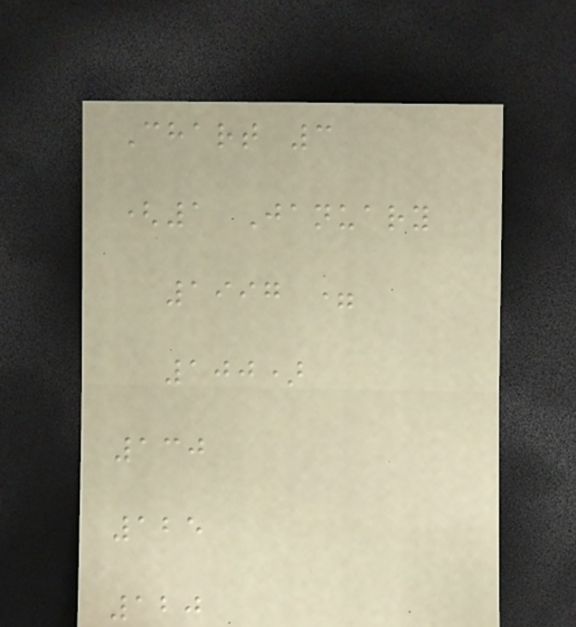Chart 3
(1 January
1997 =
100)
130
125
120
